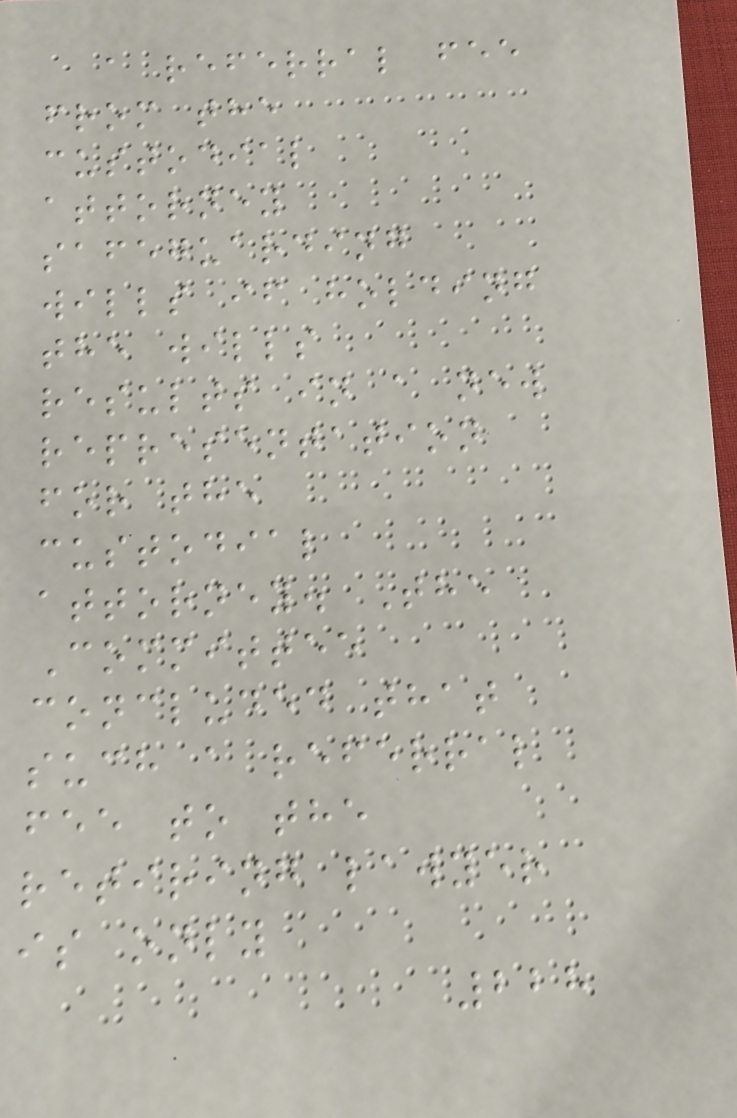a referral fee
from the
custodial
attorney
safeguarding
wills if holding
the wills
results in a new
representation
for the
custodial
attorney. The
Committee
concluded that
such a referral
fee to the
retiring lawyer
is only
228
